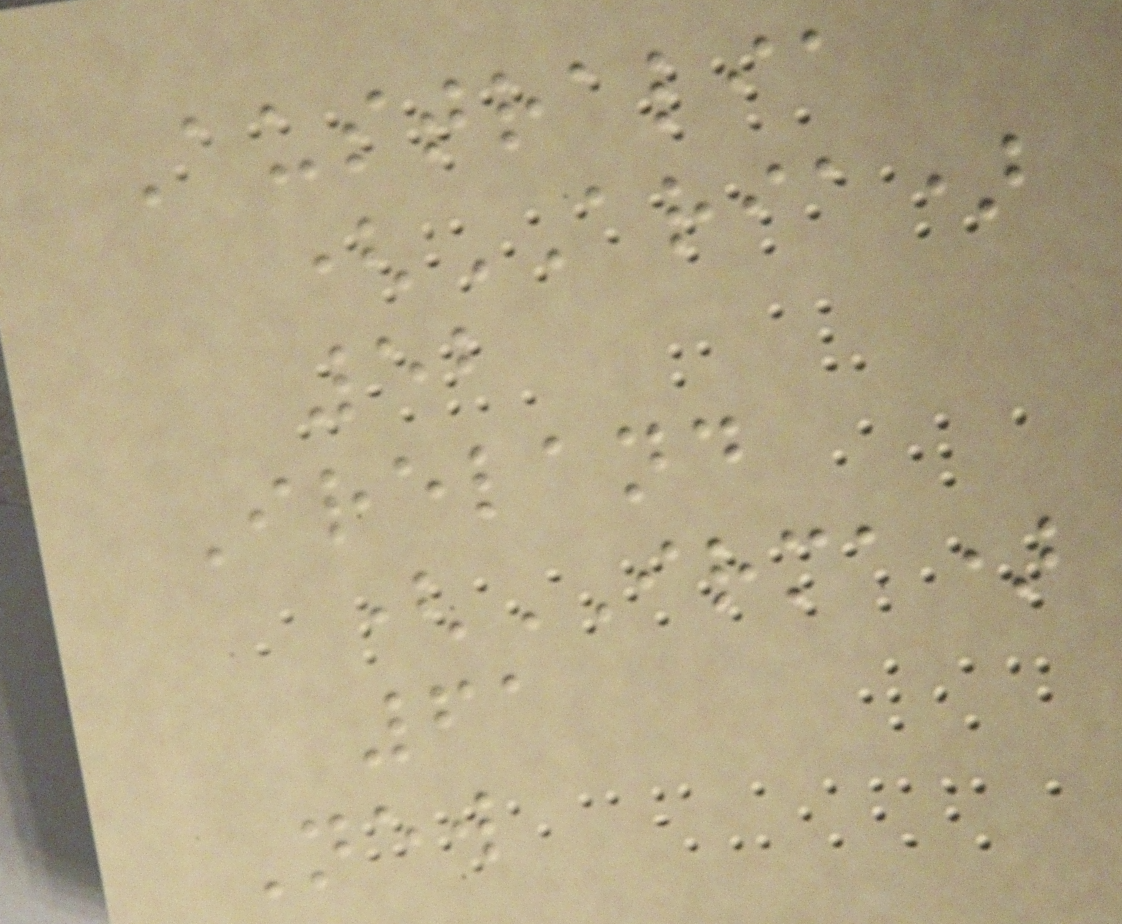Australia
(ARIA)
52
Ireland
(IRMA)
61
New
